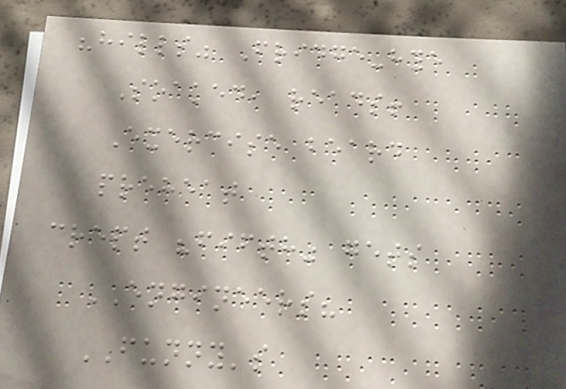"hills" Fridge-hye
Soaked, reads!
Exercise beard
preheat
crept "fifth" gets
ENGINEERS?
FUNNY's
